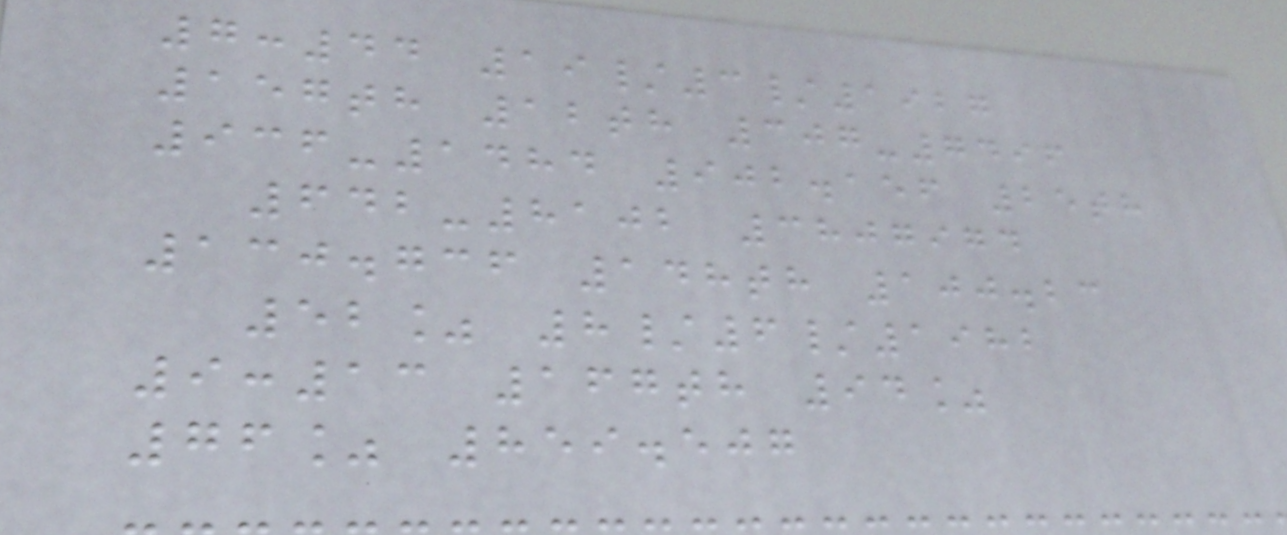7:44 19/3/1927
157th 12th 307-7496
936-1484 902.156 25th
642-8102 3807974
130.736 148th 100.23
52% 8/6/1982
9:13 167th 94%
76% 859.507
